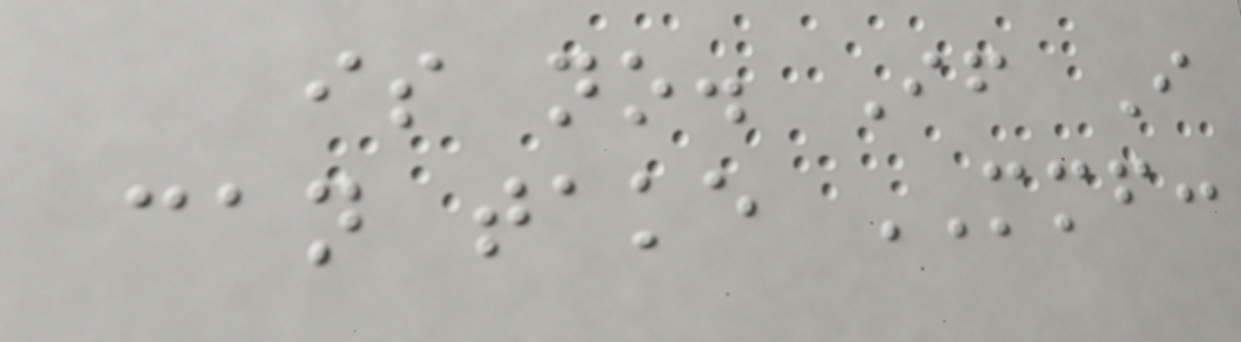is no. If I
can take MMF:
